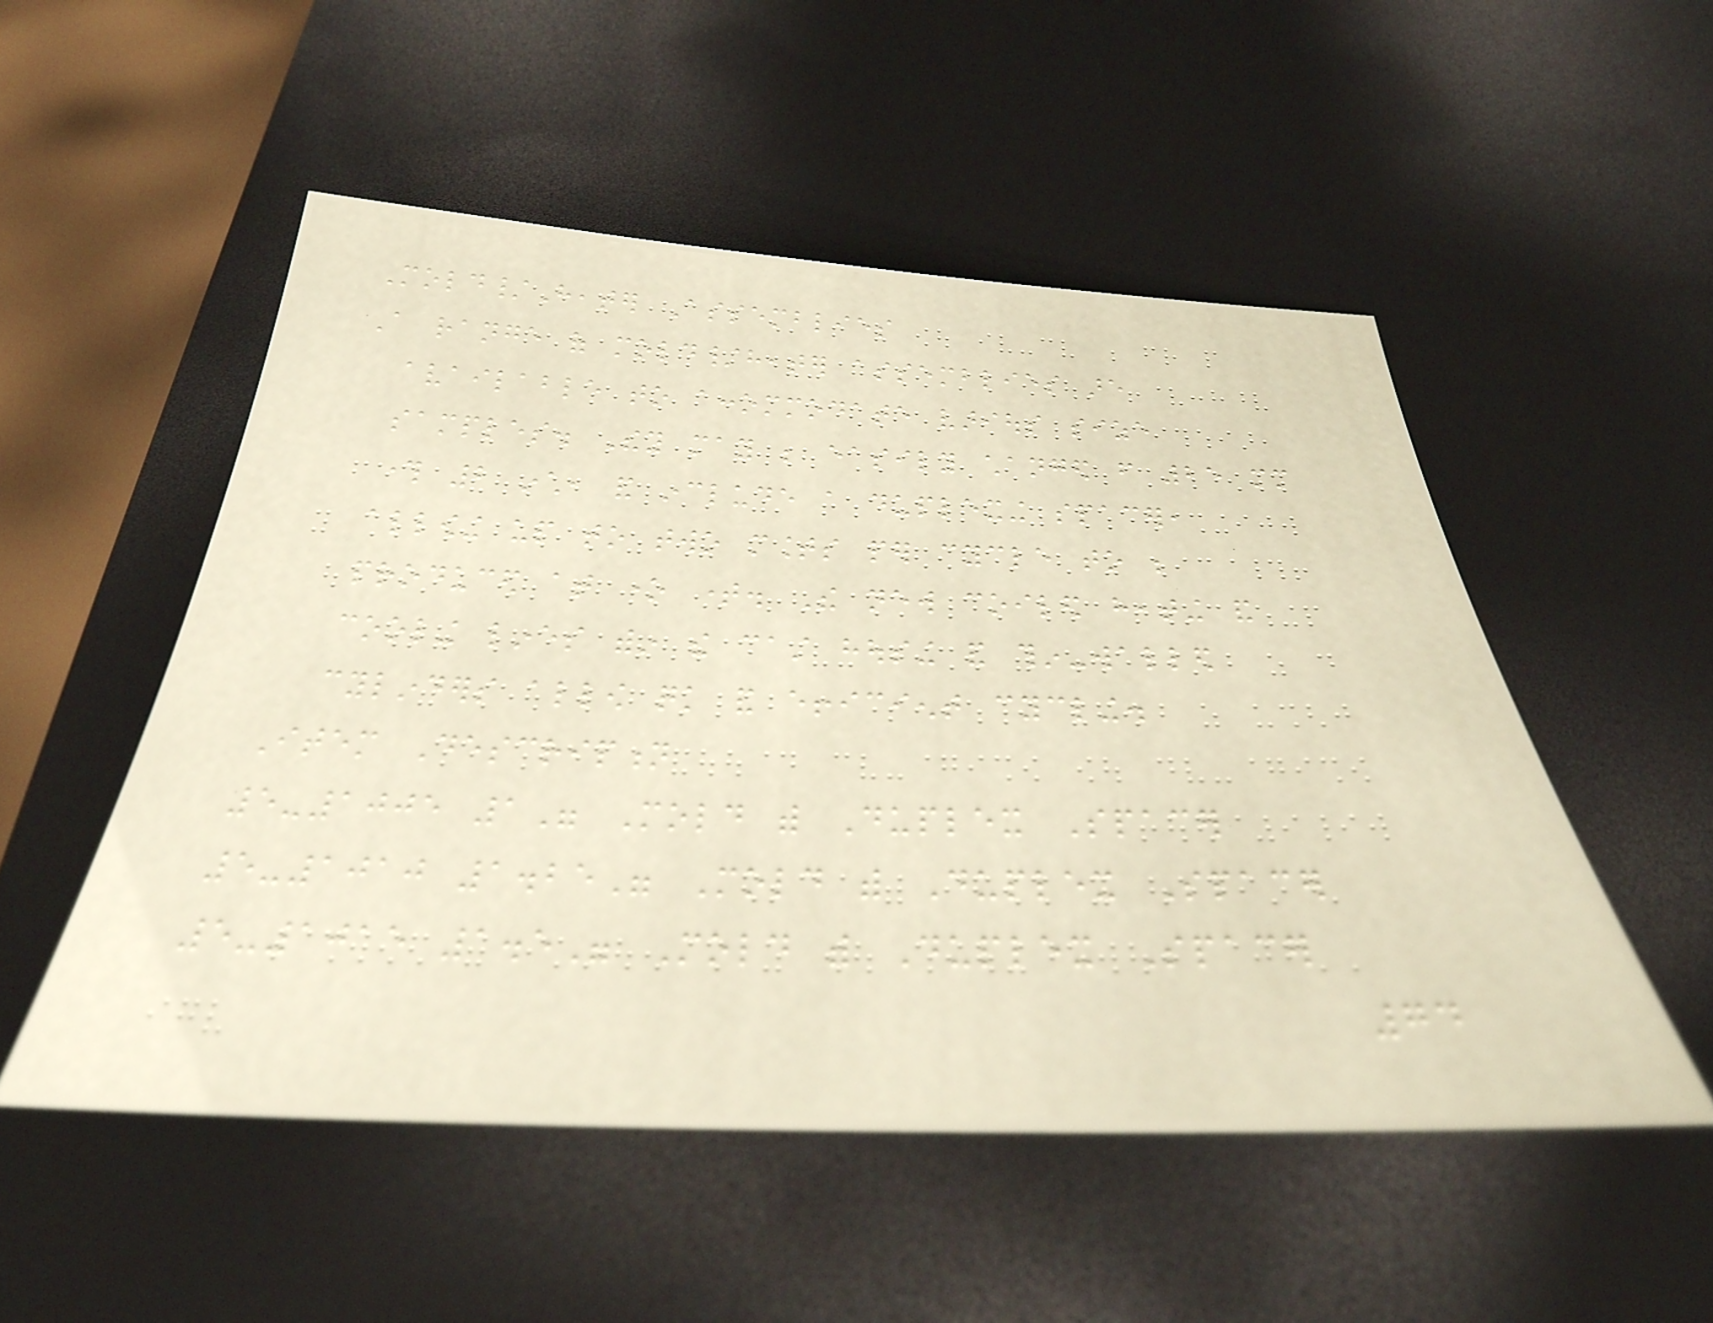Mold/Heater Assemblies
A range of mold/heater assemblies are
available to accommodate various size
samples. They may be easily changed from 25 mm
through 2 inch, and include a duplexing spacer,
allowing up to two mounts per cycle to be
produced at one time. The new coiled heating and
cooling lines within the cast housing and thin-walled
cylinders allow quick and efficient cycling.
Item Description
5-1005 1" Mold with Duplex Spacer
5-1010 1.25" Mold with Duplex Spacer
5-1015 1.5" Mold with Duplex Spacer
74
